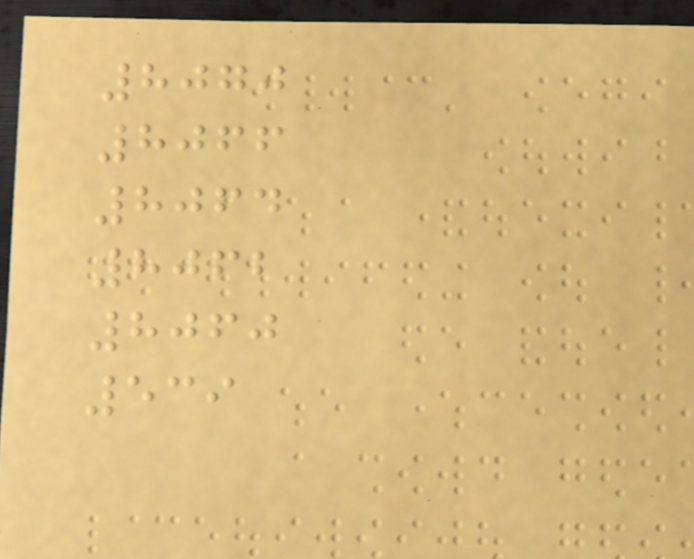8070
8066
8064
8062
8060
539
